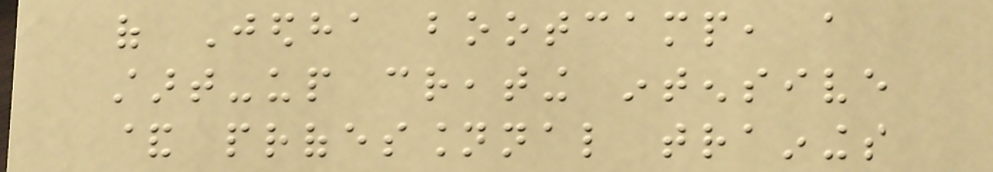of Jedha bootcamp, a
start-up creating intensive
& professionnal trainings
